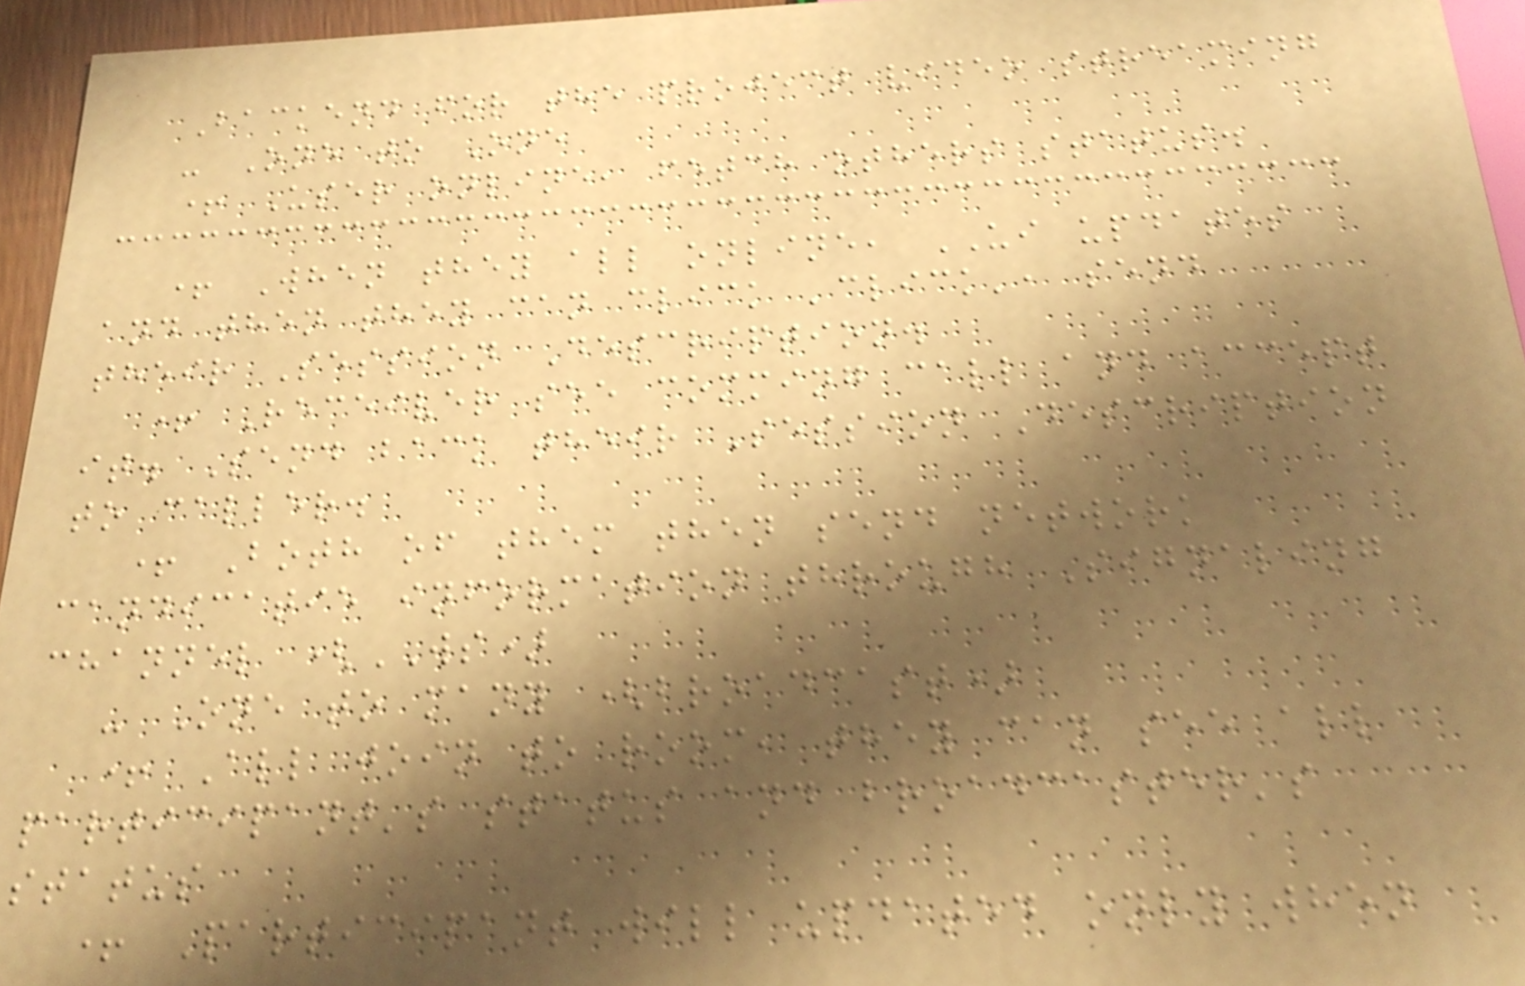Backend for the project video streaming
- One to One
+ User online, fetch others status.
+ When they all online, UI updates
and then they can click 'click', send
their Session Description.
+ Receiver see comming call and accept
it. Send back their Session Description
to caller.
+ Both of them then send network
candicatie information through Signaling
channel (WS)
- One to many (broadcast)
+ All join to room, they can see all
participant's status and broadcaster's
status
+ Participant will updated only when
